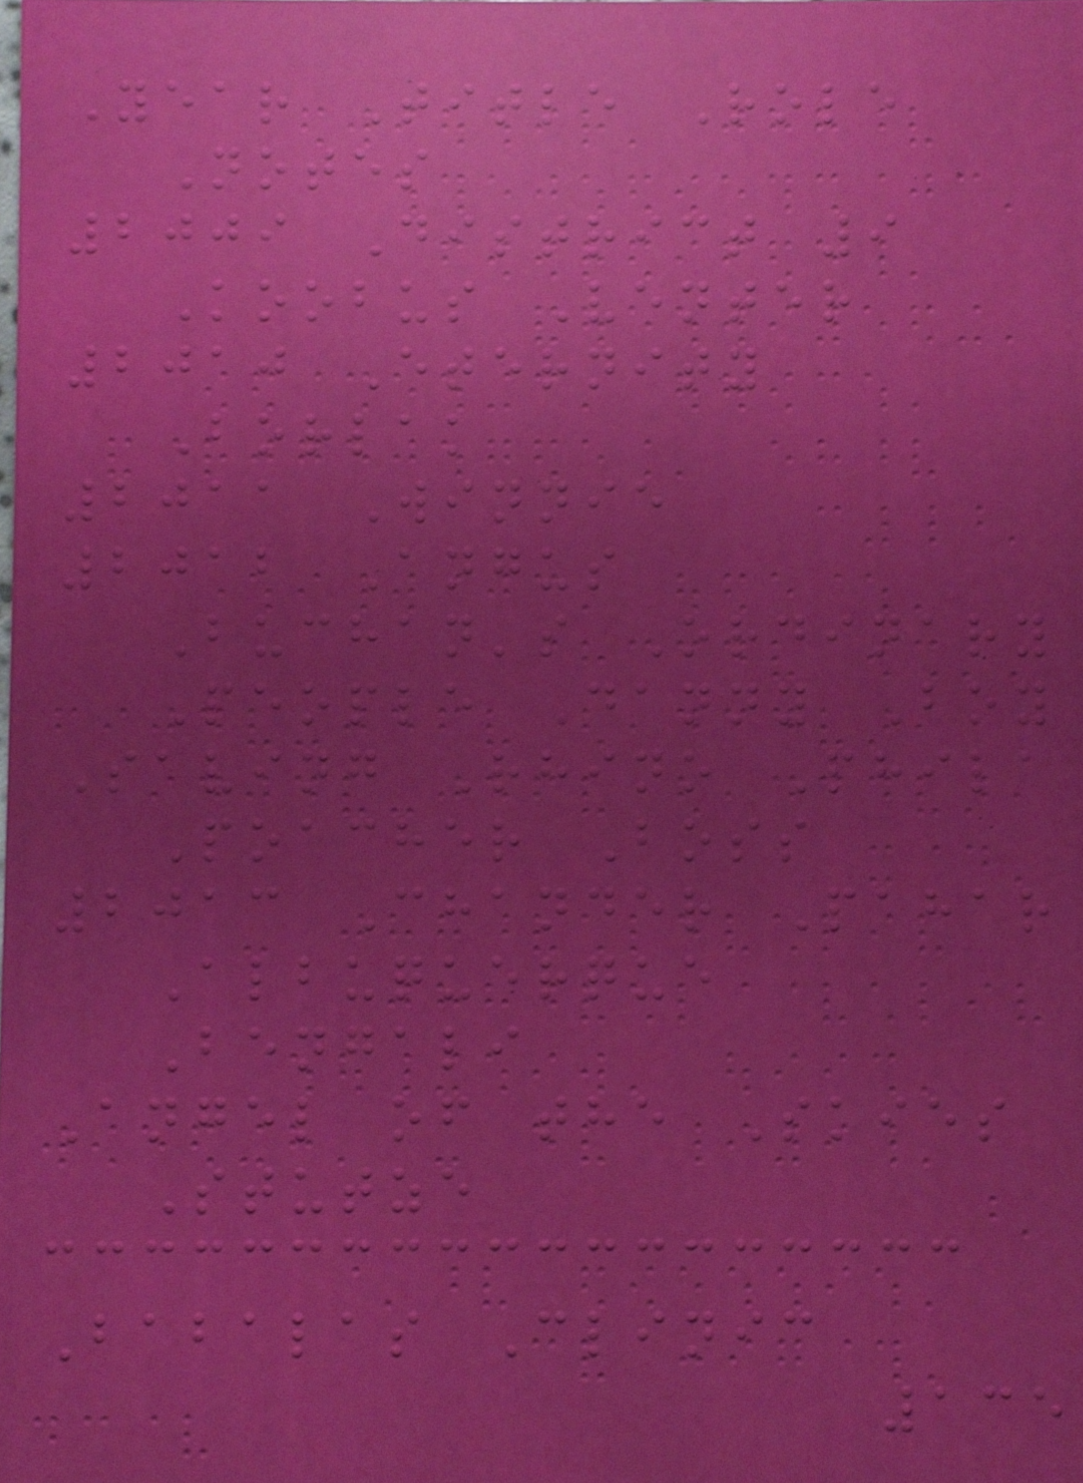Year Title Role
Notes
2009 District 9
Koobus Venter
2010 Eternity
Borlak
2011 Winnie
2012 Angus
Buchan's Ordinary
People Danny Boy
Saving Rhino Phila
Poacher Boss
2013 Chander Pahar
Albuquerque
Bengali
Angel of the Skies
Stutze
Babalas Clinic
135
